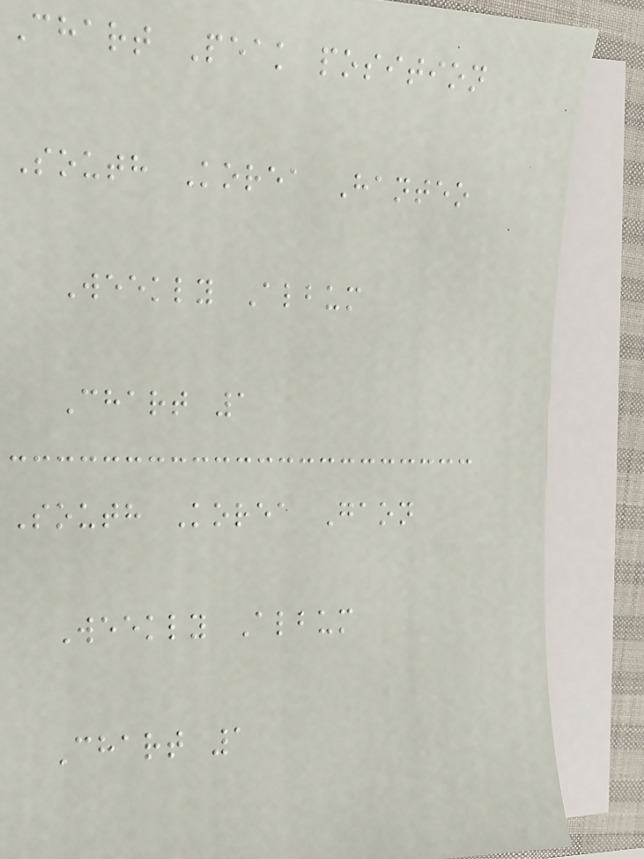Chart Peak position
South Korea Hanteo
Weekly Album
Chart 1
South Korea Gaon
Weekly Album
Chart 1
